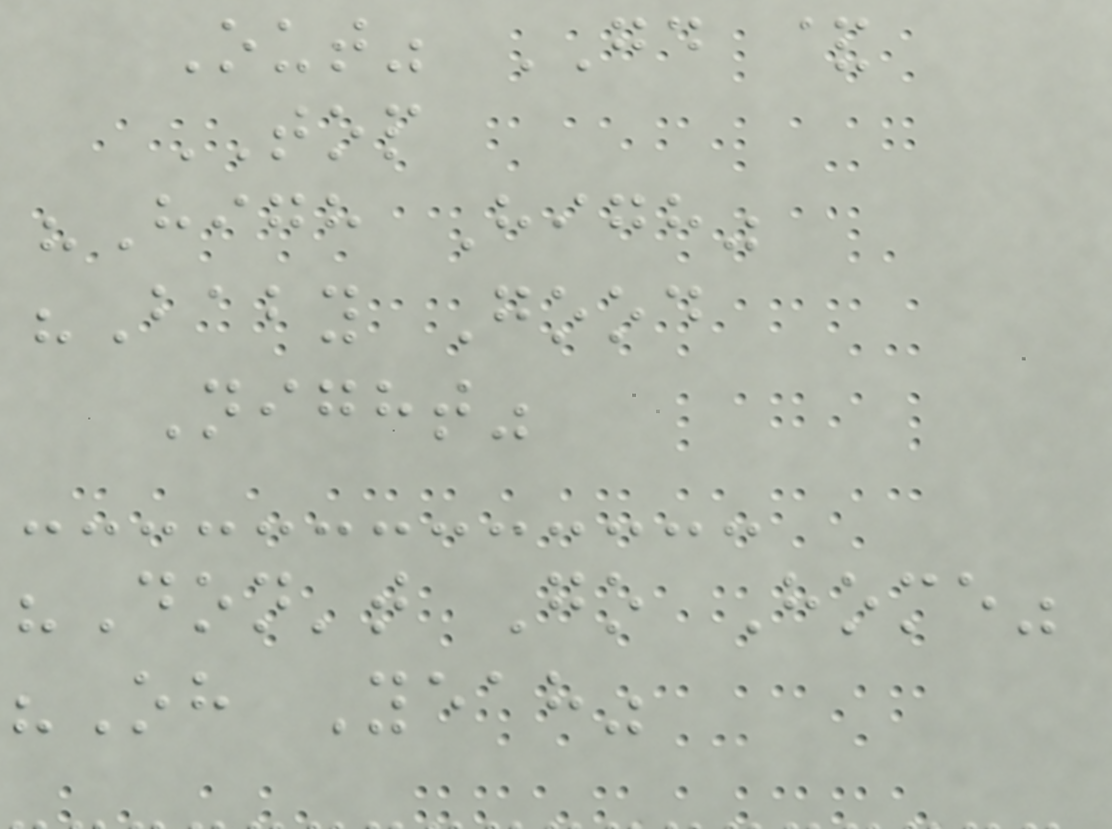Out" GD &
TOP
"High High"
"Baby Good
Night"
"Don't Go Home"
"Oh Yeah"
